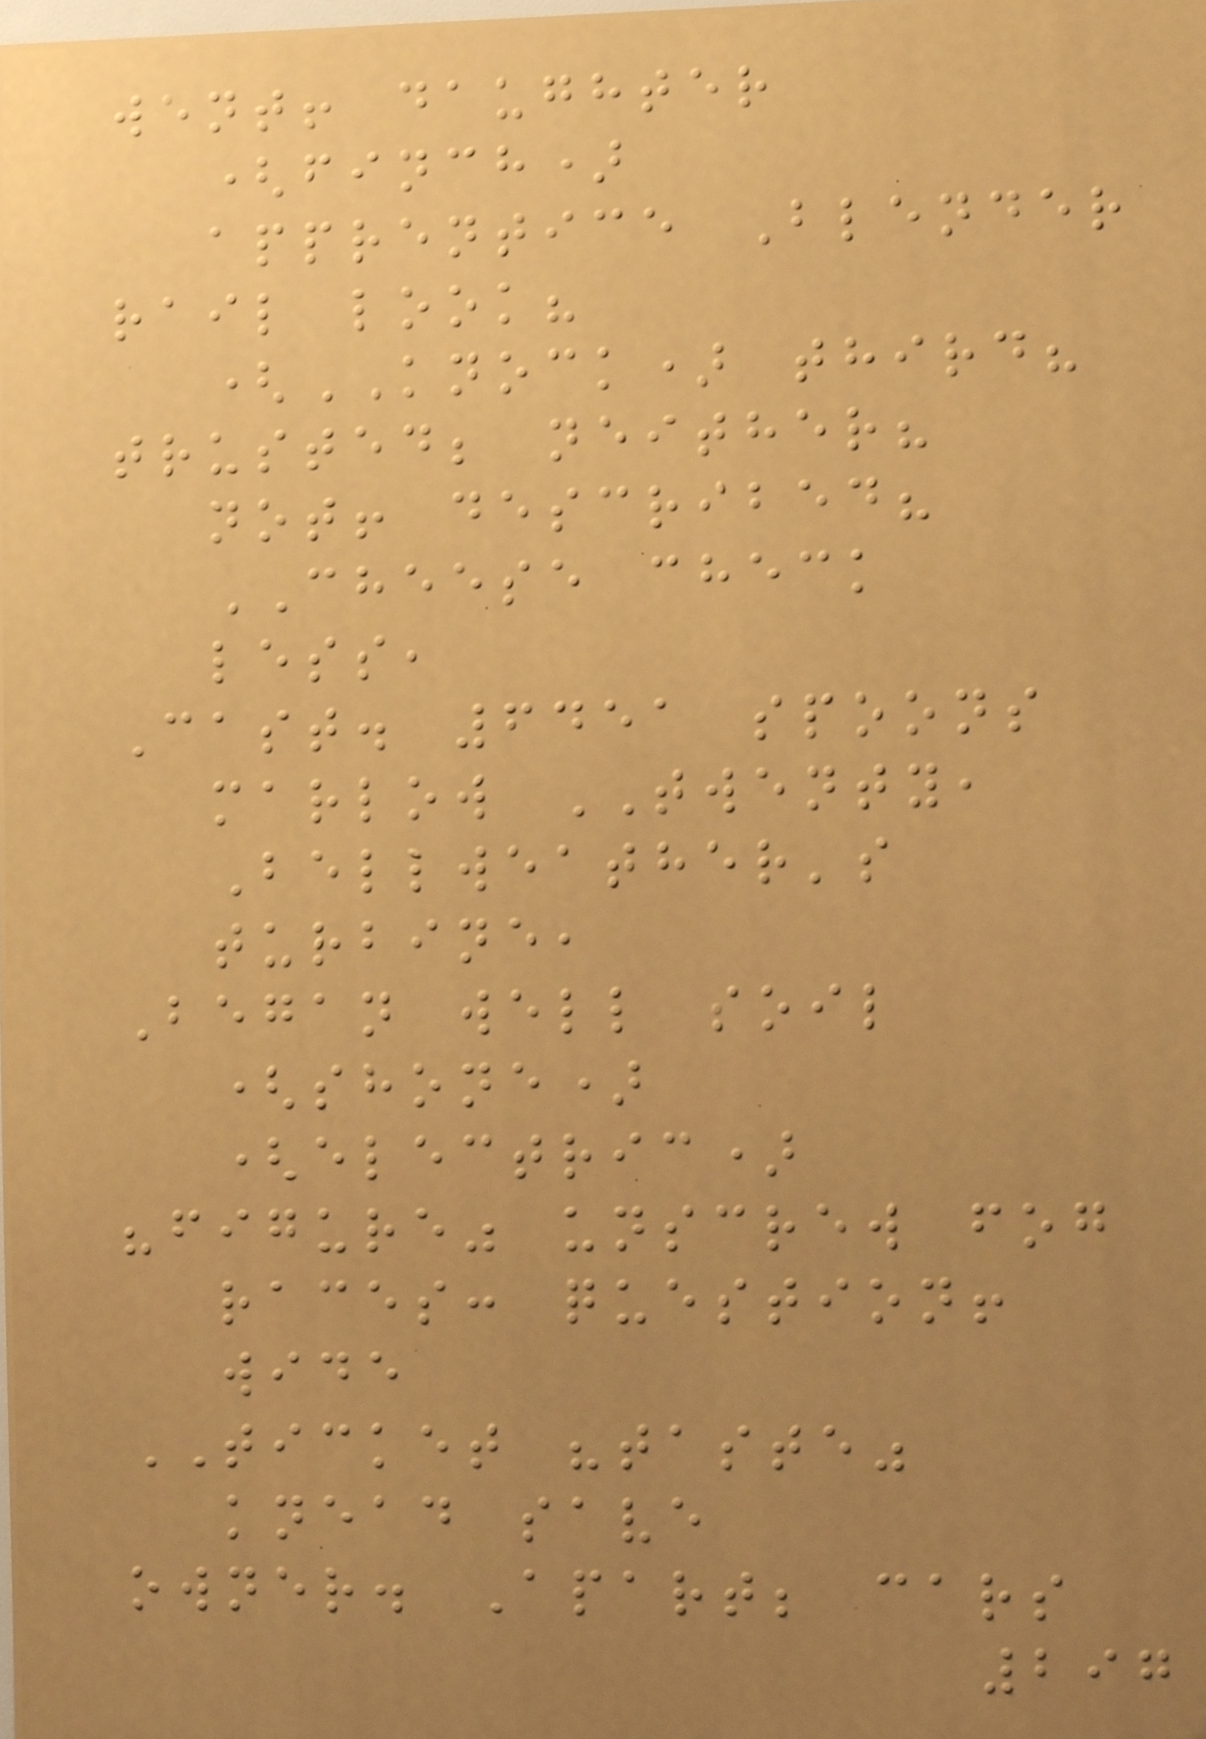went! daughter
(finch)
apprentice Blender
rail look?
(KNOCK) third?
trusted; neither?
not! described?
CHEESE check
less,
Cast. 6451 spoons
marlow TWENTY,
Bellweather's
turbine,
Began well soil
(shone)
(electric)
"figure" unscrew fog
races: question!
wide
TICKET "taste"
knead save
owner. Apart; cars
297
